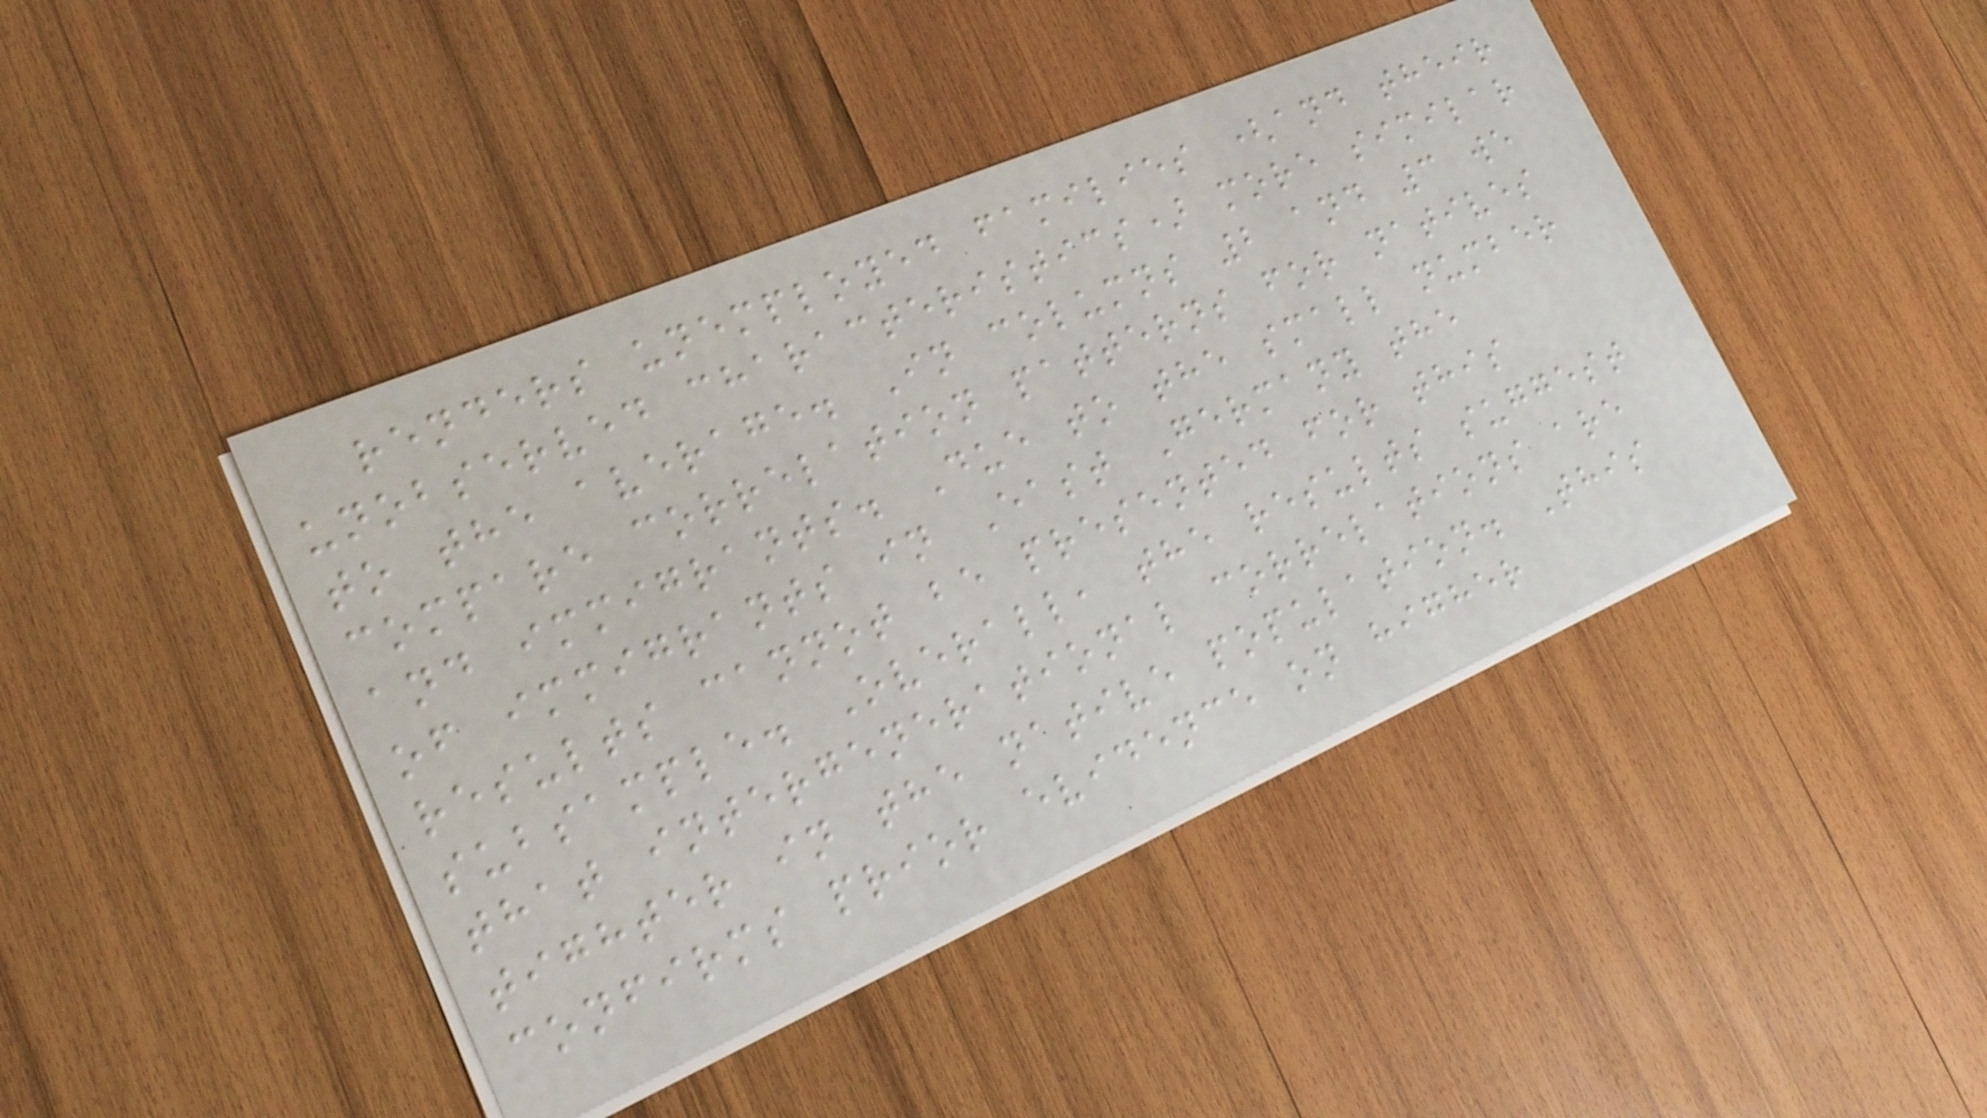renders unemployed families (and their
unobserved characteristics) more similar
to the average. In columns 2 and 3 we
compare correlation patterns for natives
and immigrants. Due to the small number
of immigrants in East Germany the
results cannot be presented for this
subsample. Overall, the results suggest
that intergenerational correlations are
tighter in the native population. This
confirms prior evidence on higher
